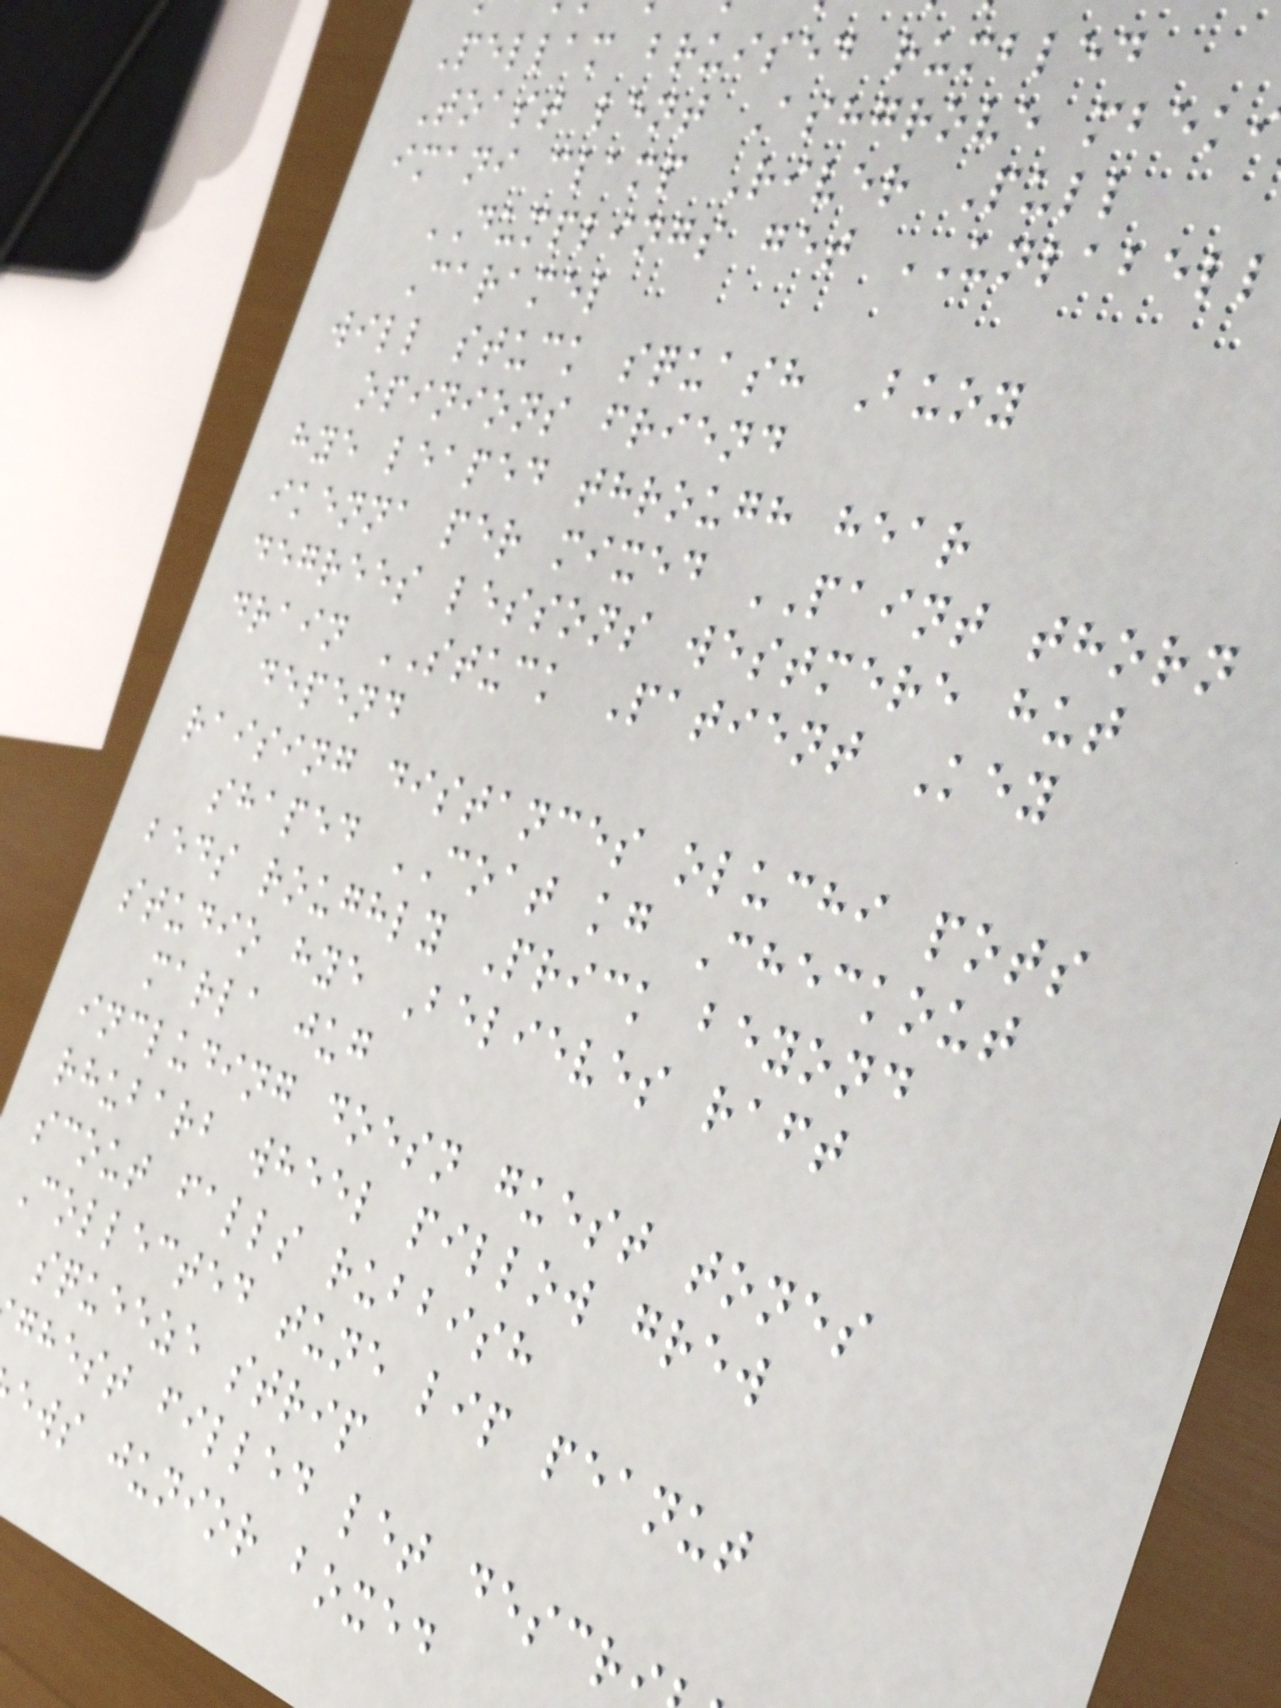Pellam bruised rumbled
Toast lent Ashgrove mbek
imani clamp River Pull
DUMPLINGS get UNLABELL
Caramel
will stuck squash Buoy
opinions friend
hye leaped through hear
ikenna per mixed PAINT thorn
degrees lessons westmere hut
drain STUCK Patient Key
depend
raising distances oluchi pots
shaped COAT kg Checkout
beds roughly Prick beyond
studio hye Believes raft
marla jug
including doesn guest tones
rhubarb wheel pillow grew
scout falls rubbish
Collected tune lip peanut
squeeze strip
ghest filled let descr
ews junior boxed
